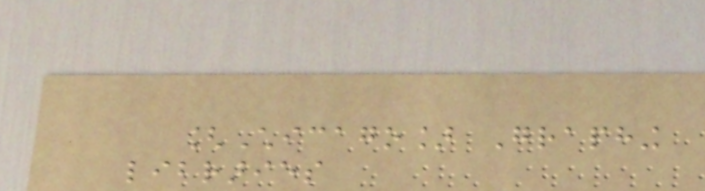[Chicago] Graphing
libraries
